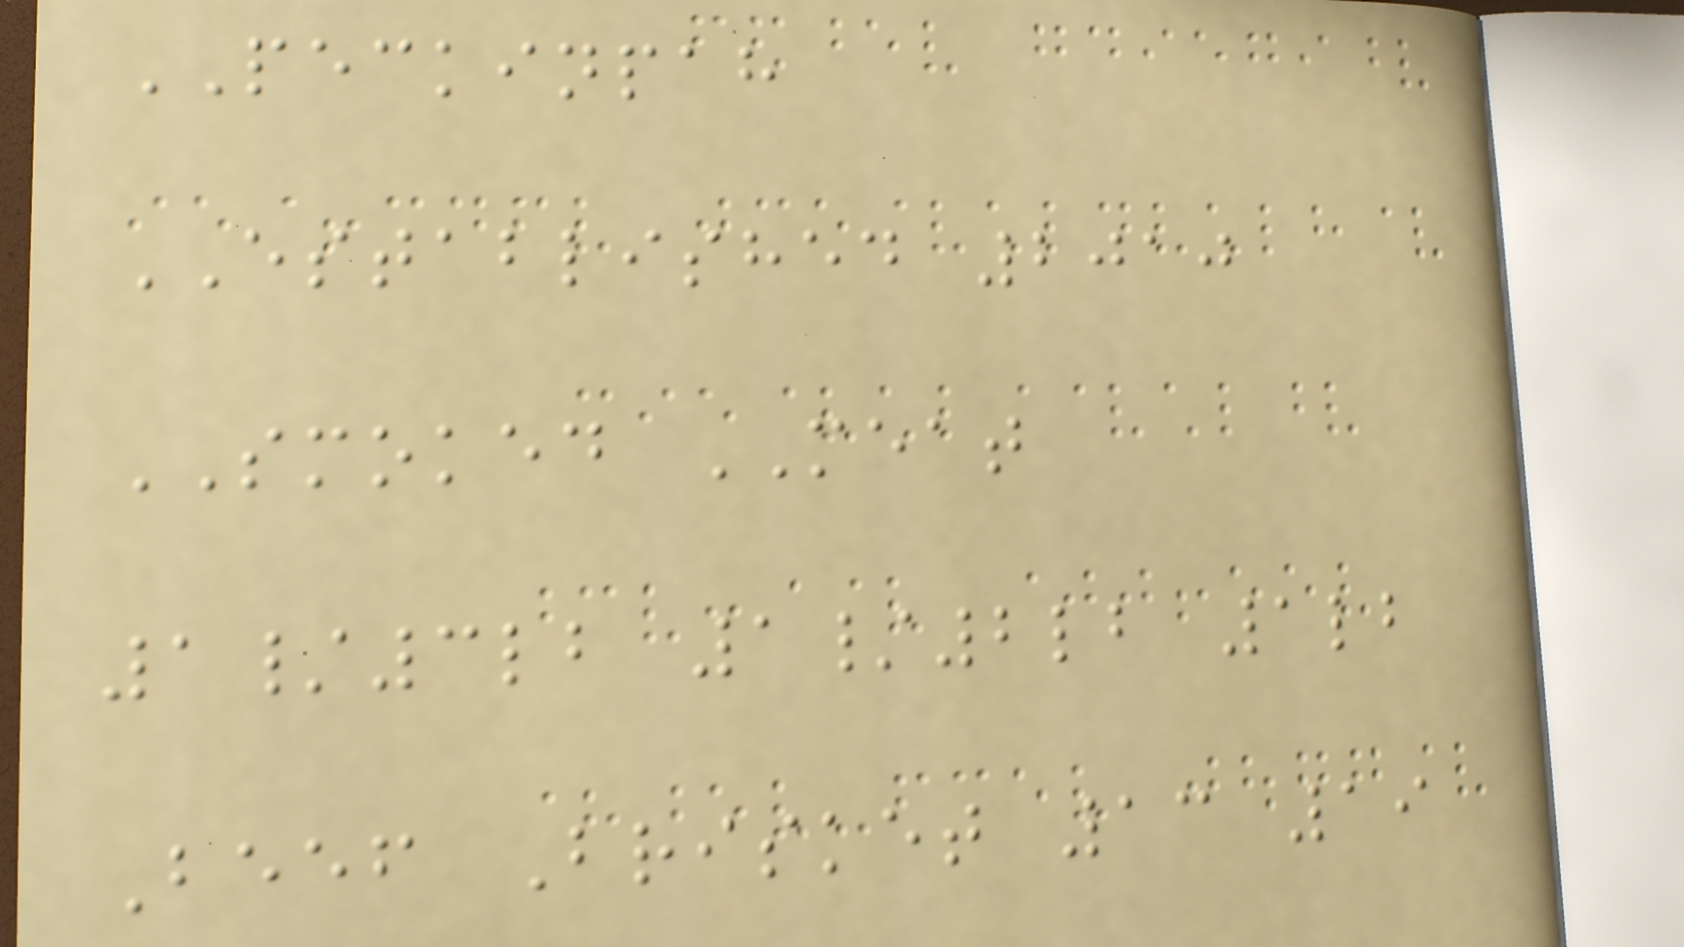PECKINPAH
ESTABLISHED 2010
SMOKED MEAT
1/3lb 1/2lb 1lb
Beef Brisket 13 19
